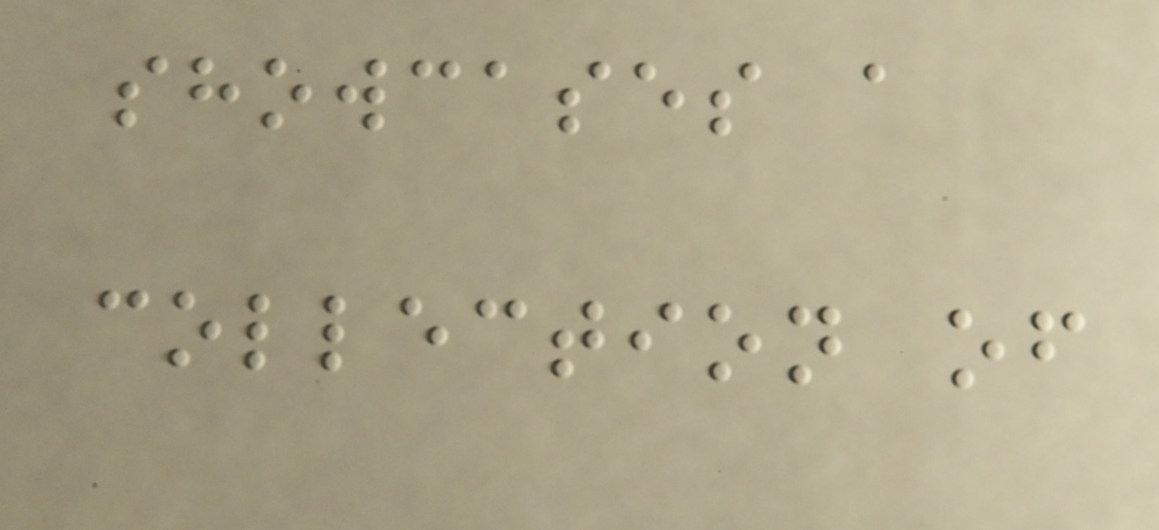showcases a
collection of
